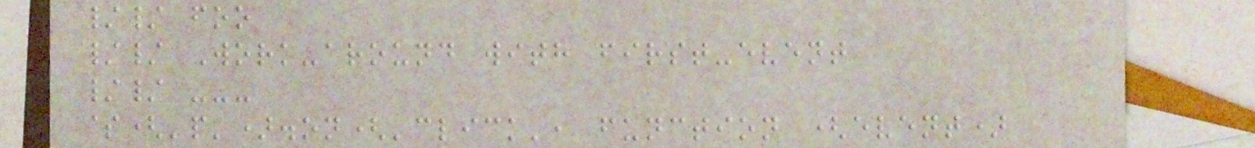// foo
// Work-around with first-event
// ---
$('p').on('click', function (event)
